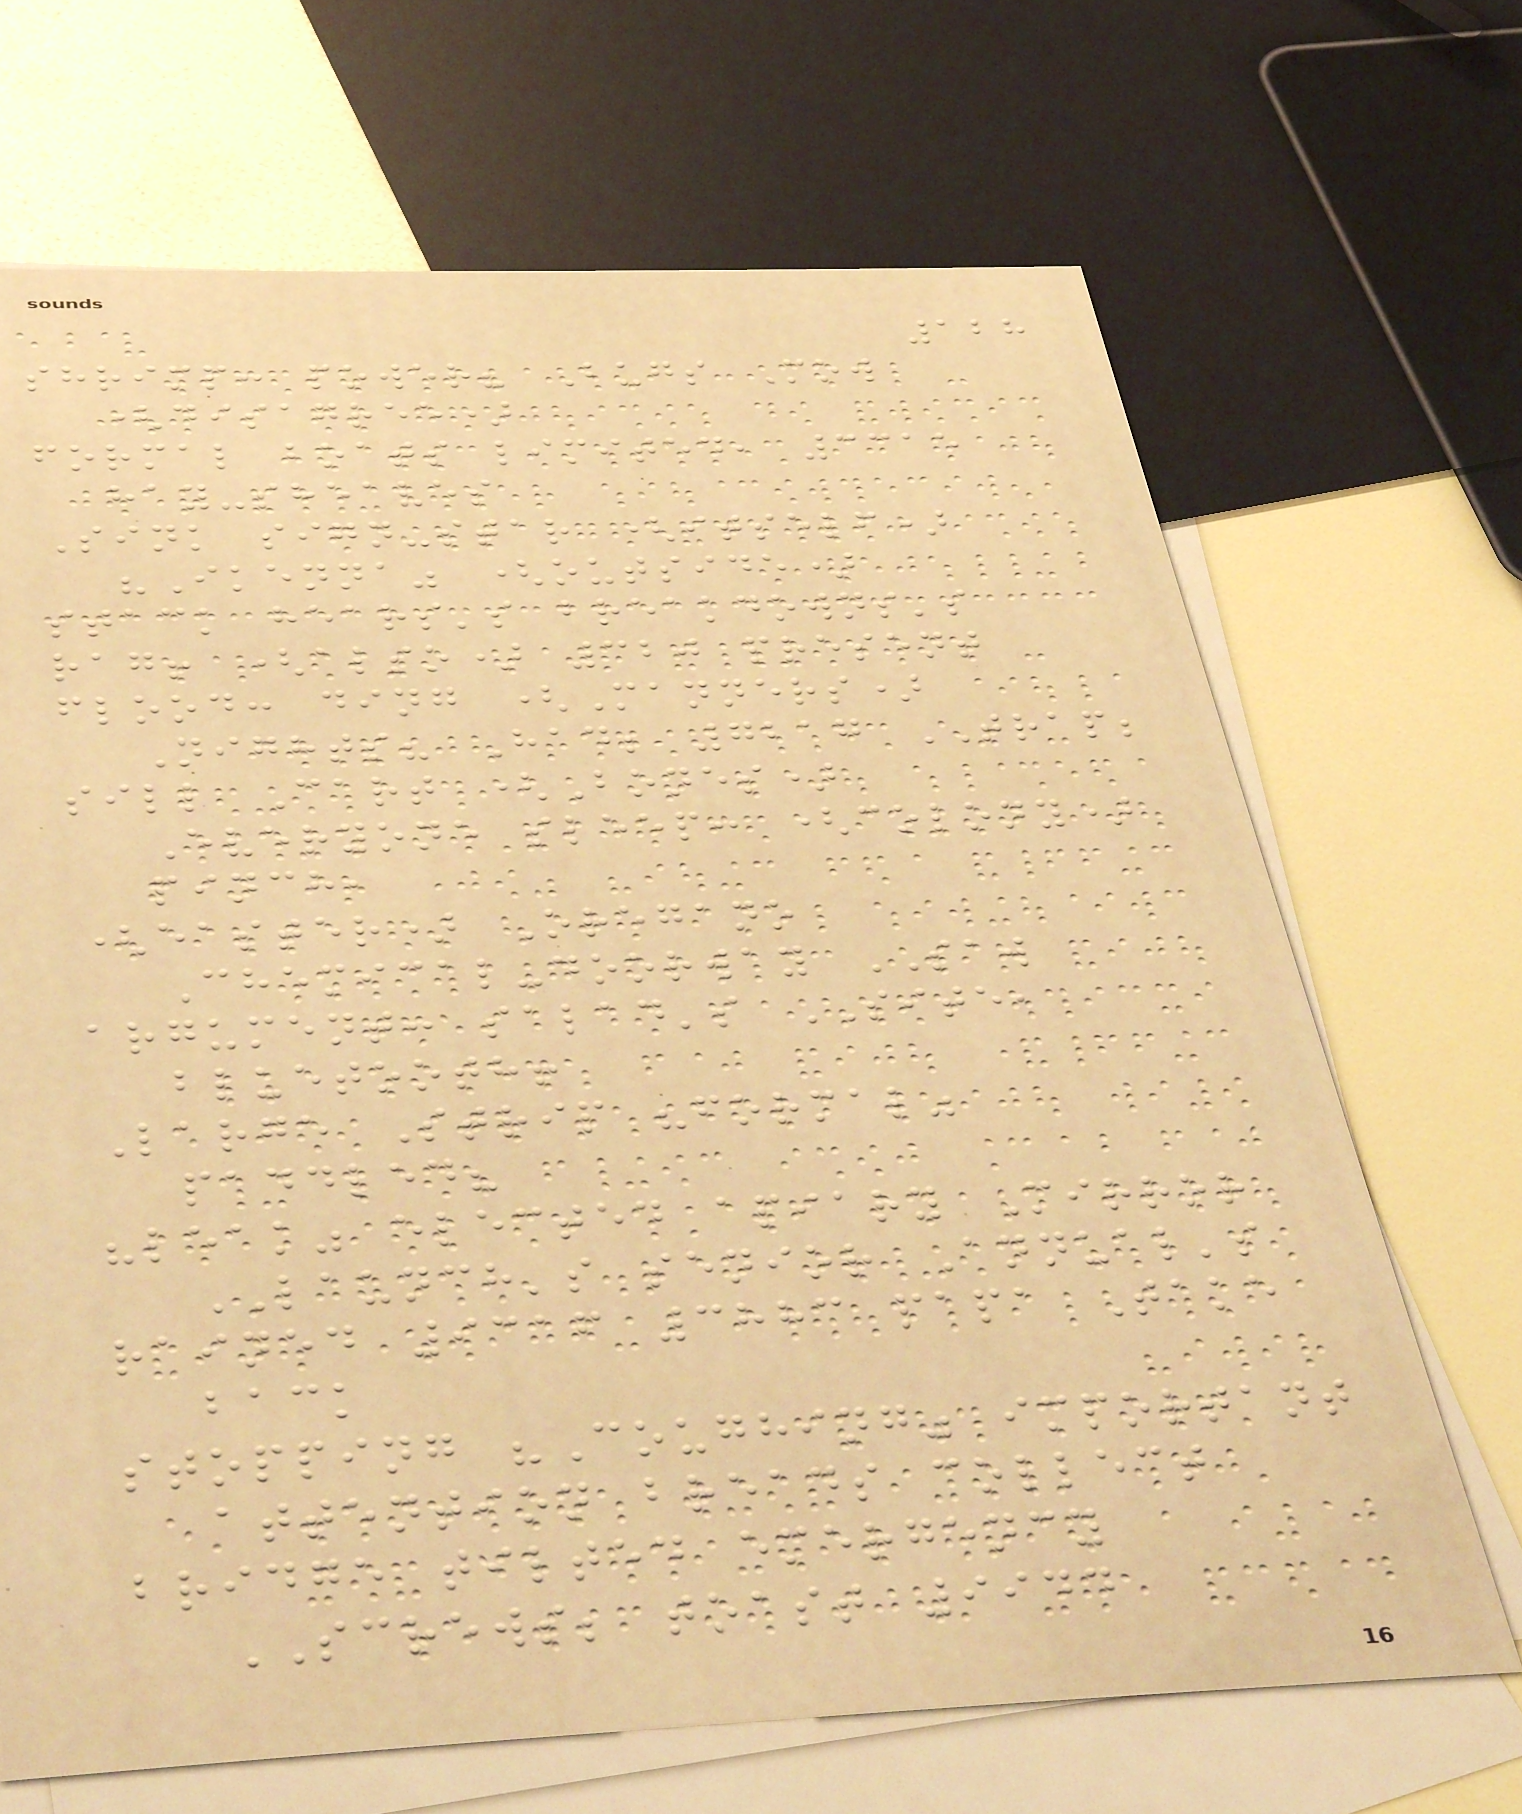128
shrimp: power? Bugs Mow
(disagree)
formal boats limited, 3315
hay-sheaves
Sink sign-star (itself)
"Ikenna" (outside)
stack hears's breakdowns's
rag! (also) 320 present
flood: ding (Manners)
Nights? Had; 7217 TRAP;
sill Cart (Bones)
Everyone sleep: (colony)
pinch,
(easter) Oregano
Chemical-doorway SAW
argument: salad's SITE,
bluetooth!
Large Strip "formal"
paddled?
"leak" elected apiary Mirror
LAUNCH's senior Annual's
rained 9316 3883 papa Take
back
stopping "Coughing" important
attention breads collect
bridge tilted emergency
SCREWS; toast 9944
